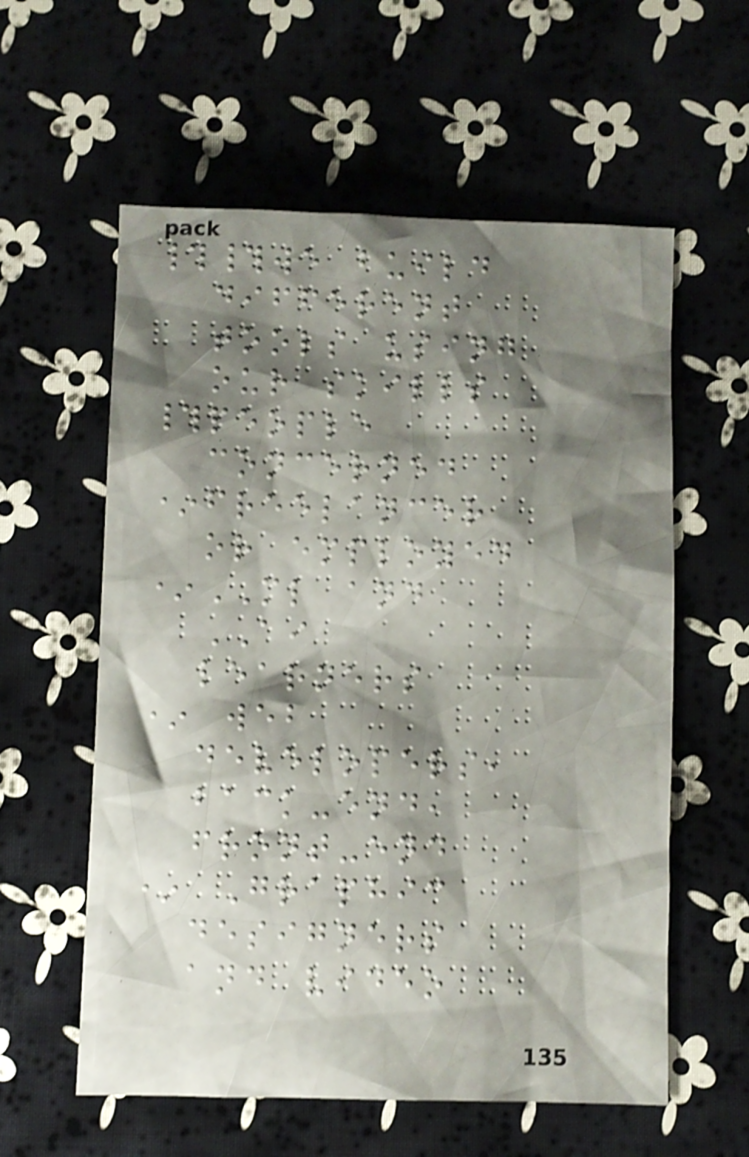##we build
different
tools using
our skills
#people
concerned
*freelancer
or employed
*ML and
AI
learners
* web
developers,
back-end,
front-end
* Graphic
designers
and video
